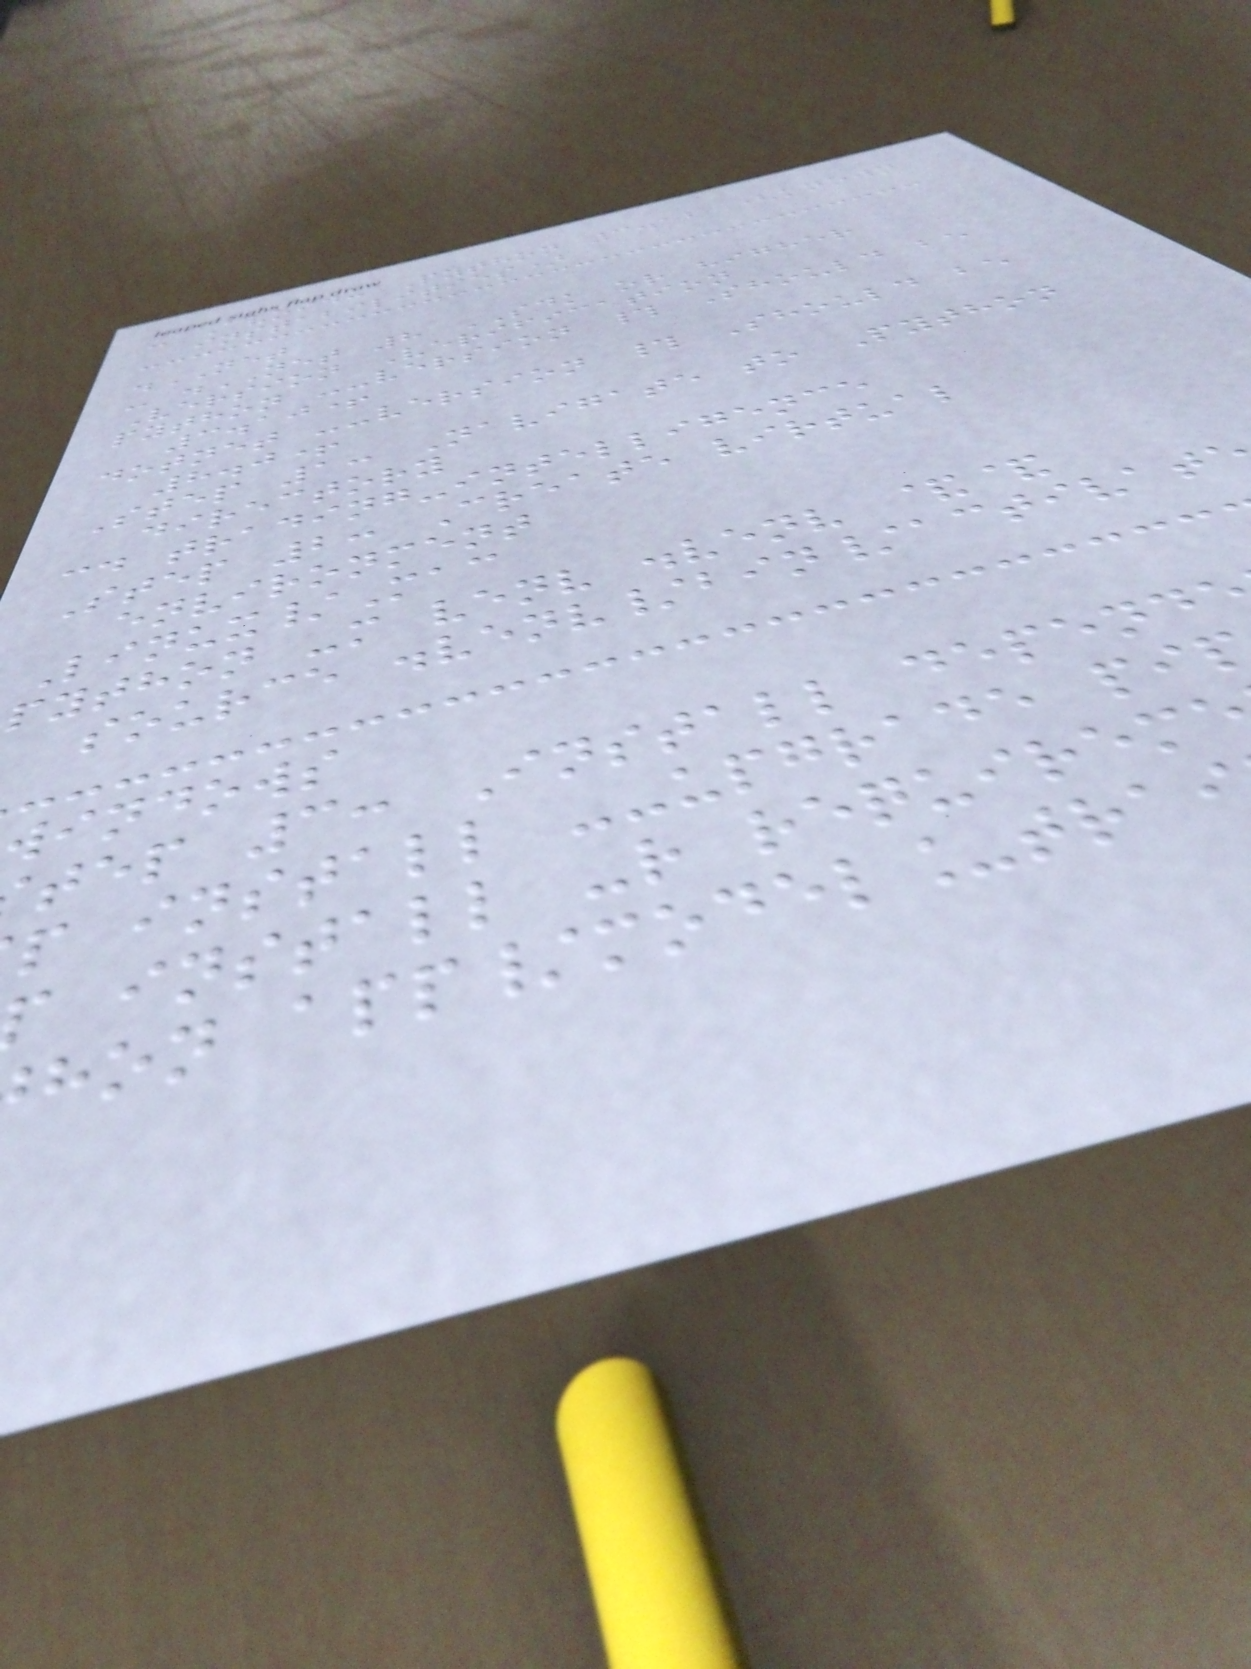- Avoid: Python 3.12 (known
instabilities)
.NET
- .NET 8 SDK or higher
Version Verification
python --version # Should be
3.10+
dotnet --version # Should be
8.0+
Step 1: Navigate to Python
directory
cd trading-intelligence
Step 2: Create virtual
environment
Linux/Mac
python -m venv .venv &&
source .venv/bin/activat
windows
tep 3: Install depend
p install --upgrade pi
install -r requirem
hon app/model_tra
